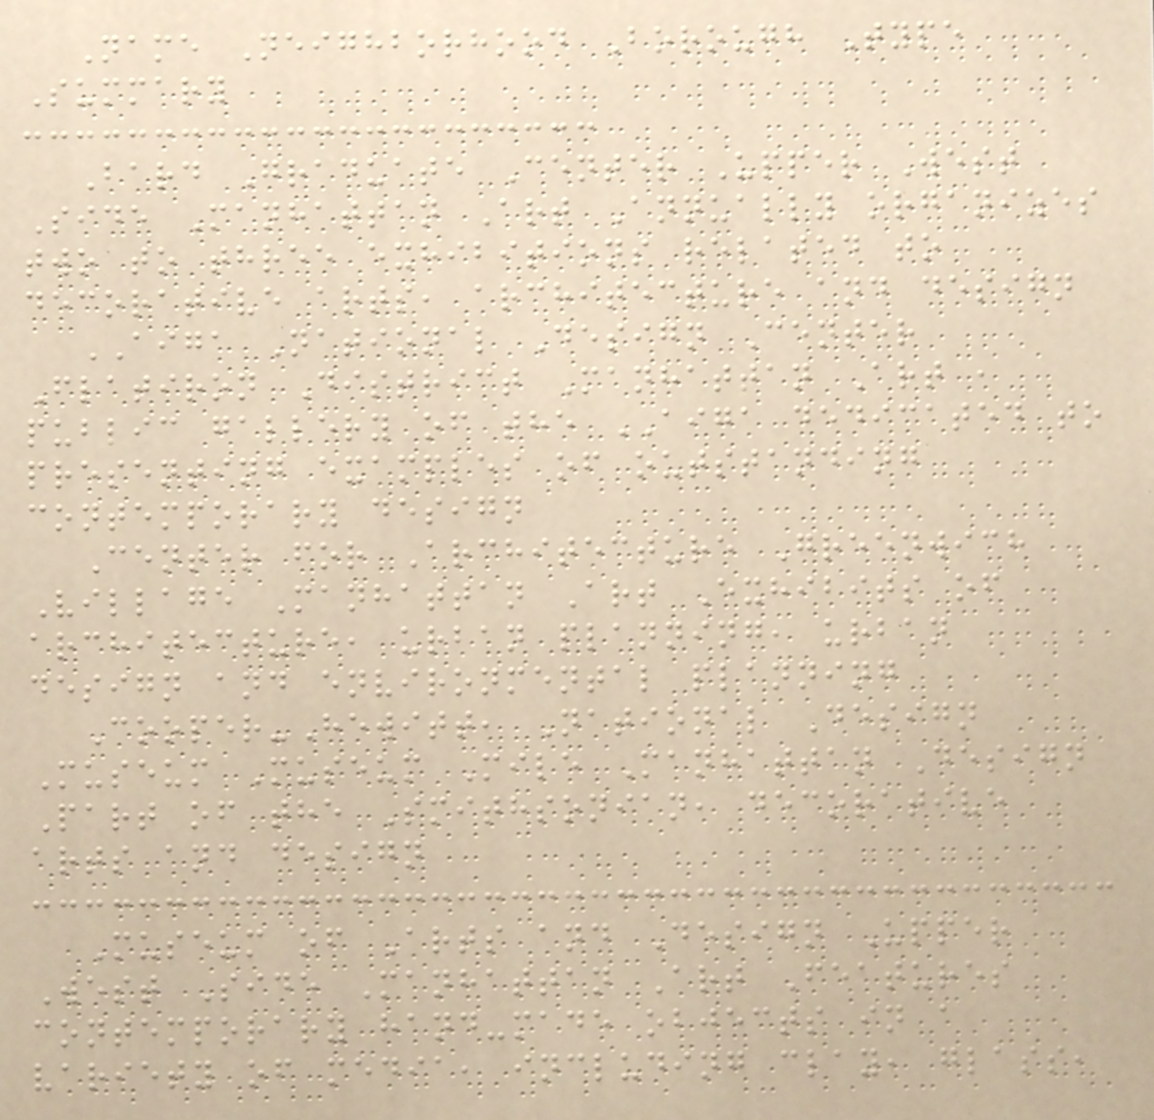Name Neighborhood Borough Type
Summary
Bard Graduate Center Upper West
Side Manhattan Art Annually organizes
two to three exhibitions related to
decorative arts, architecture and design
AIGA National Design Center
Flatiron District Manhattan Art ,
public gallery of the AIGA dedicated to
presenting examples of outstanding
contemporary design
Center for Architecture Greenwich
Village Manhattan Art Exhibits of
architecture, urban planning, urban
design and environmental planning
Cooper-Hewitt, National Design
Museum Museum Mile Manhattan Design
Part of the Smithsonian, decorative
arts and design
Museum of Arts and Design Upper
West Side Manhattan Art Features
contemporary hand-made objects in a
variety of media, including clay, glass,
